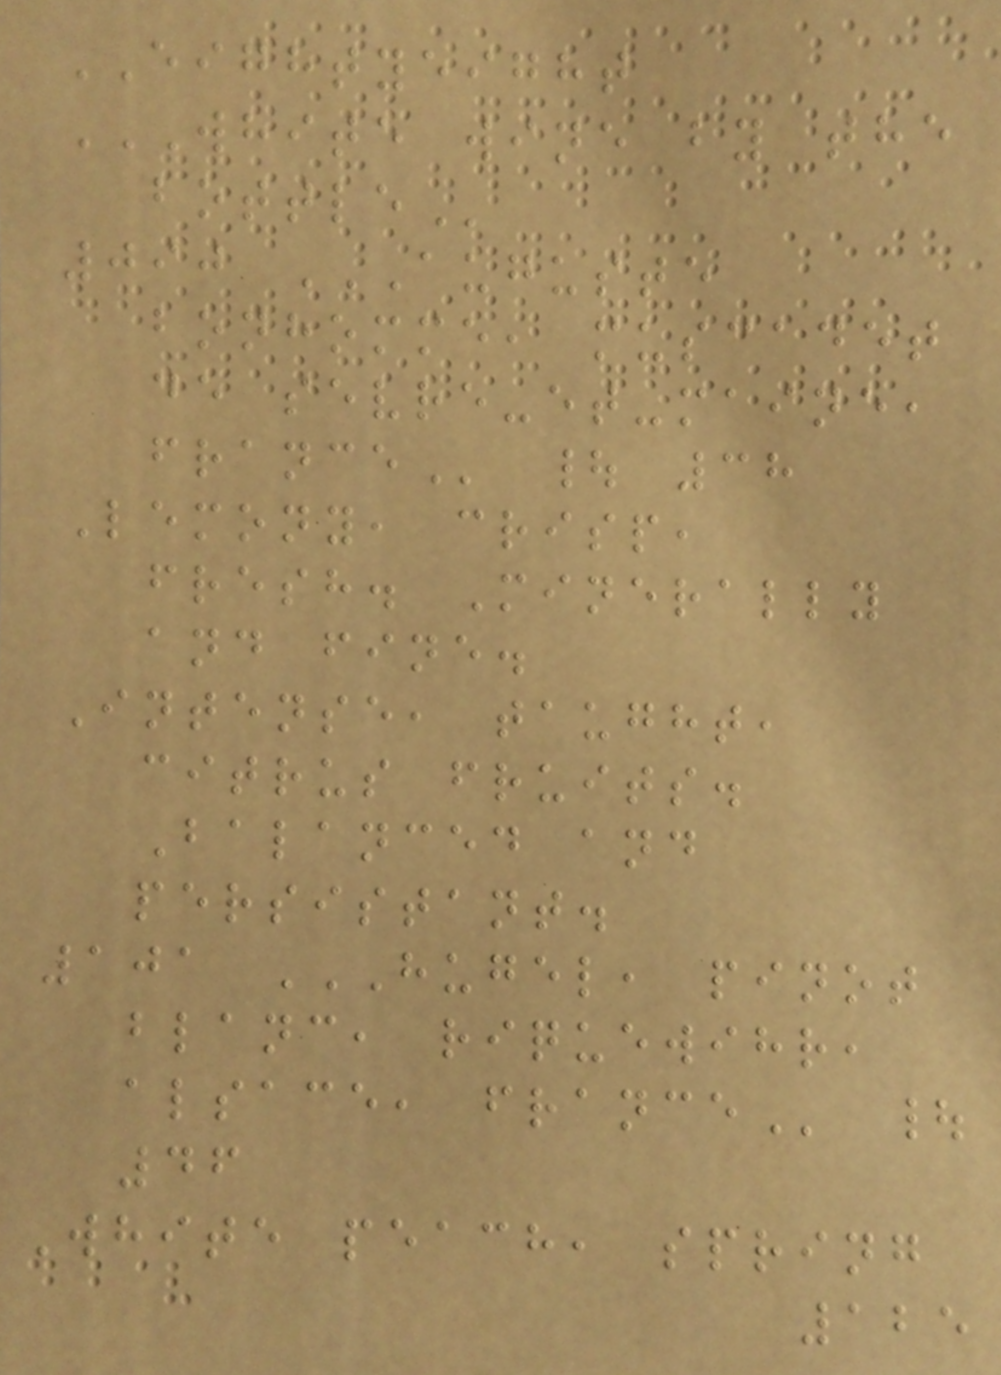EIGHTYEIGHT
WHITE WINE BY THE
BOTTLE
090 AUGUSTE
BONHOMME, MUSCADET
DE SEVRE-ET-MAINE,
FRANCE | 38
Lemony, crisp,
fresh. Minerally
and fine.
Intense, taught,
citrus fruits.
Balanced and
persistant.
101 HUGEL, PINOT
BLANC, RIQUEWIHR,
ALSACE, FRANCE |
46
White peach, spring
125
